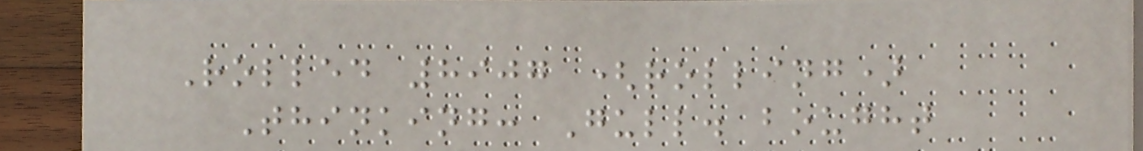Rolled 8907 (rolling)
Thinking: Gull. bought
